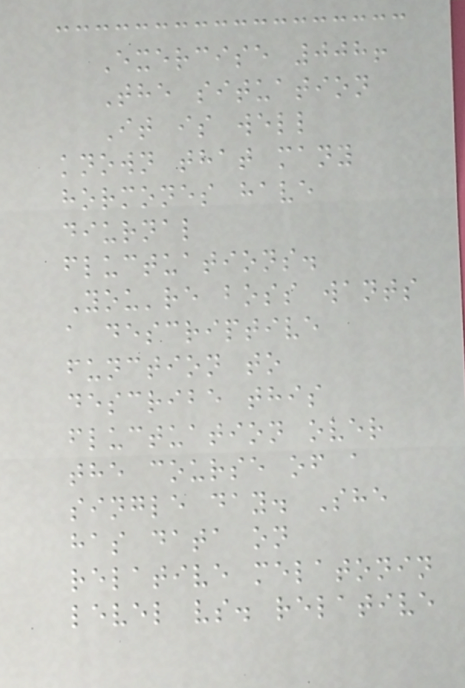Exercise 008!
The situation
It is well
known that many
hormones have
diurnal
fluctuations.
You're boss wants
a descriptive
function to
describe this
fluctuation over
the course of a
single day. She
has data on
relative melatonin
level vs. relative
